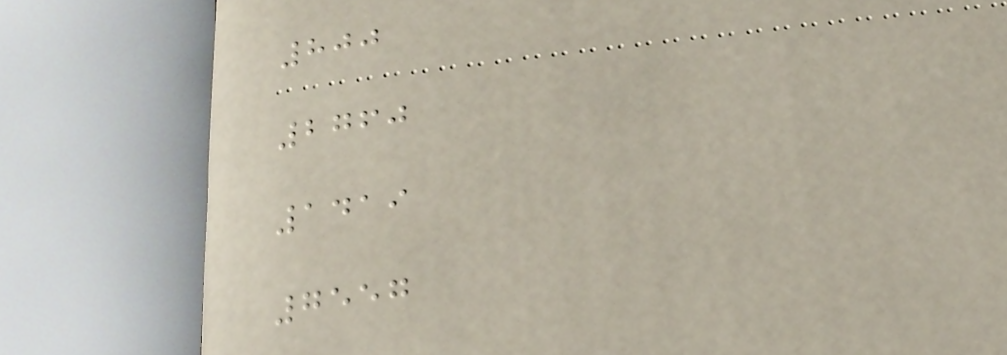800
2760
1419
7557
